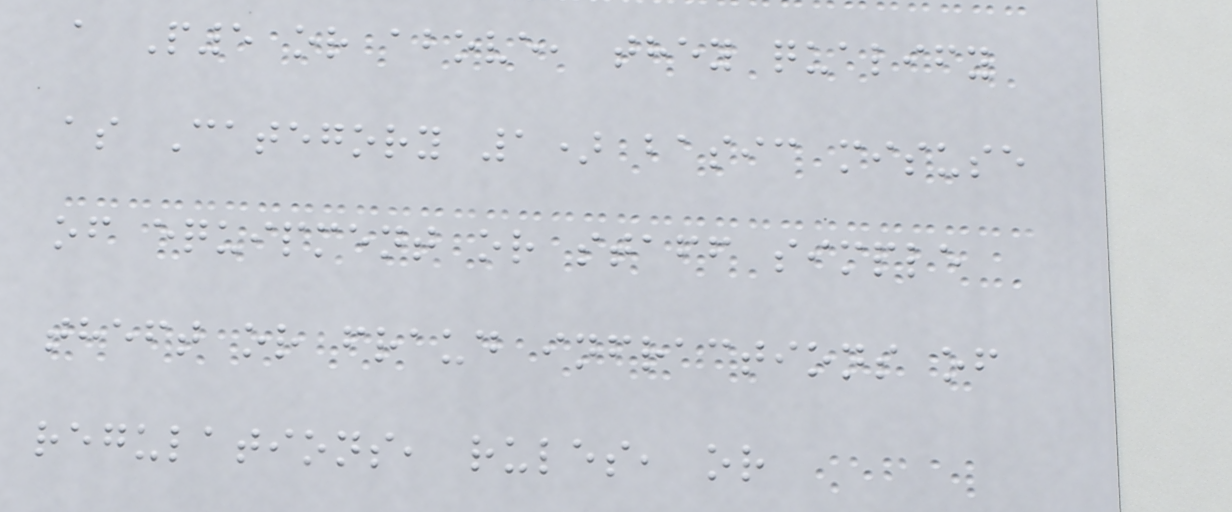a P5 or above, they qualify
as Category 1) basic misuse
of equipment or staff simple
theft or fraud infractions of
regulations, rules, or
